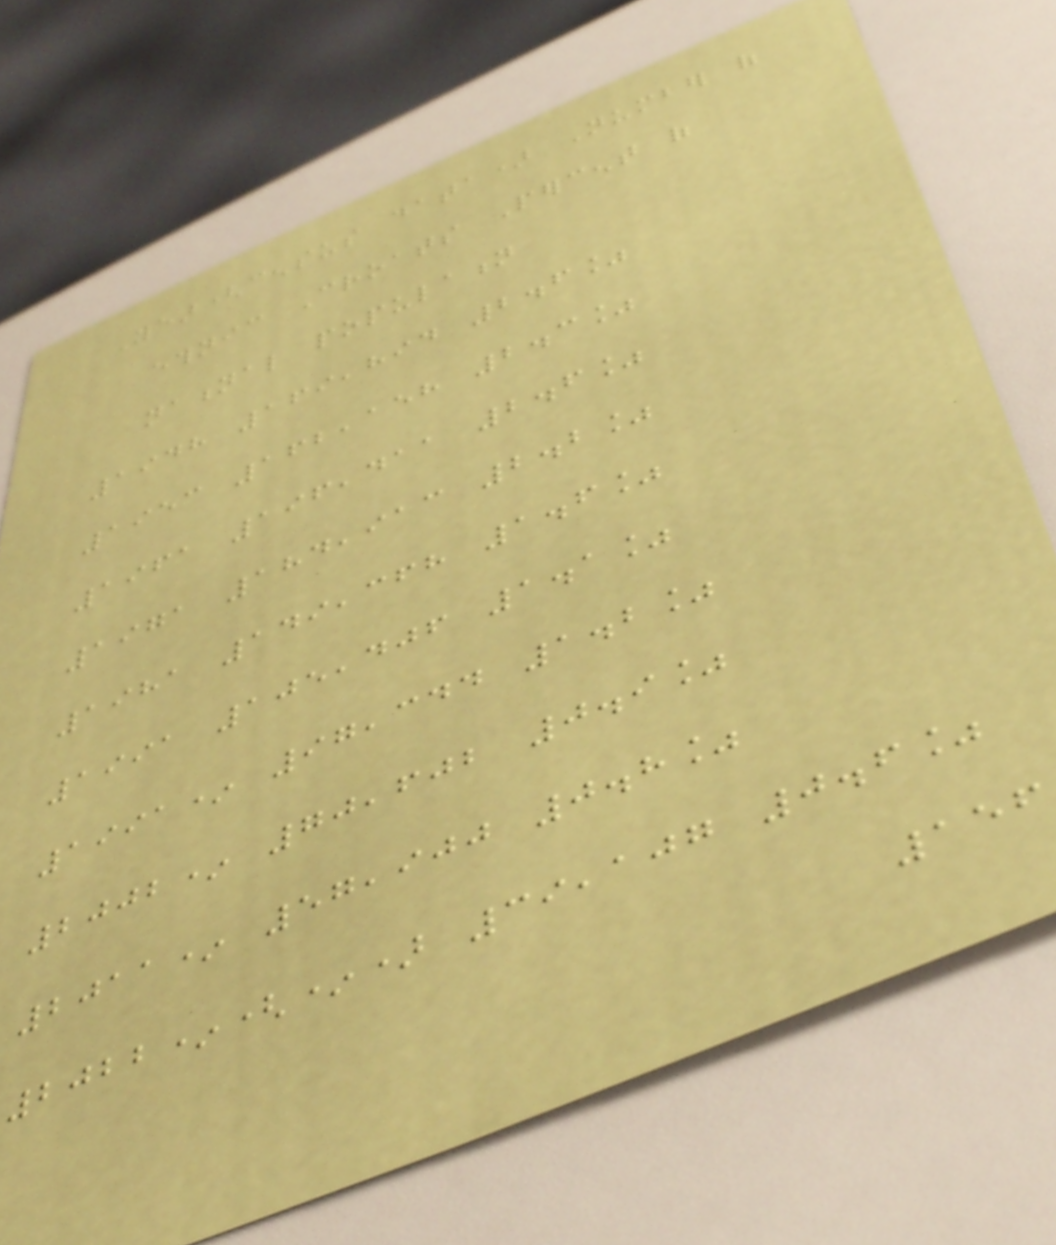Year(census data) Number of
ethnic Croats Percent of
national population
1948 169,894 2.6%
1953 162,158 2.3%
1961 196,411 2.6%
1971 184,913 2.2%
1981 149,368 1.6%
1991 105,406 1.1%
1991* 97,344 1.2%
2002* 70,602 0.9%
2011* 57,900 0.8%
2022*(*) 39,107 0.6%
156
